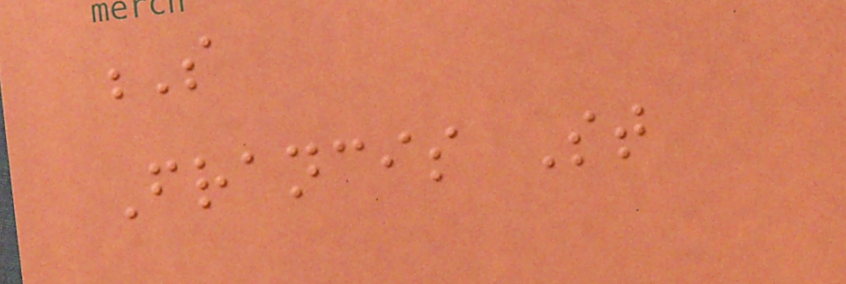S
Francis St
